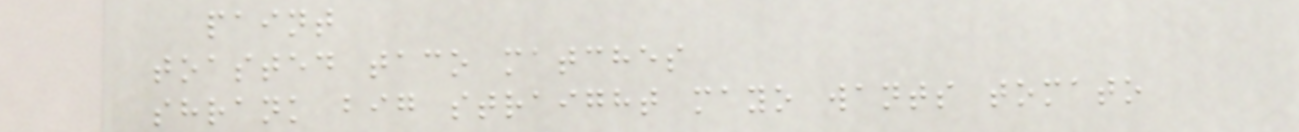paint
toasted taco matches
shrank big straight mayo wants tomato
